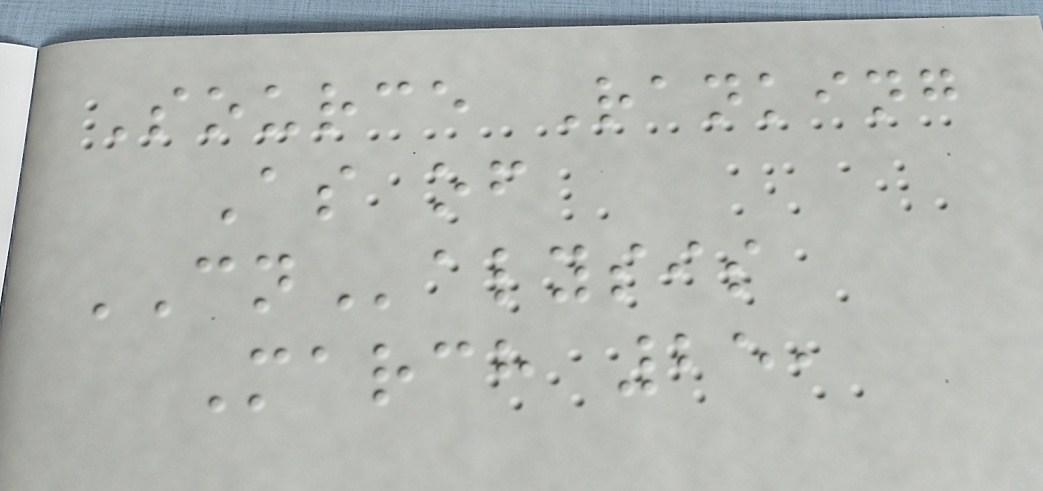Source Ranking
As of
CNalysis
March 25,
